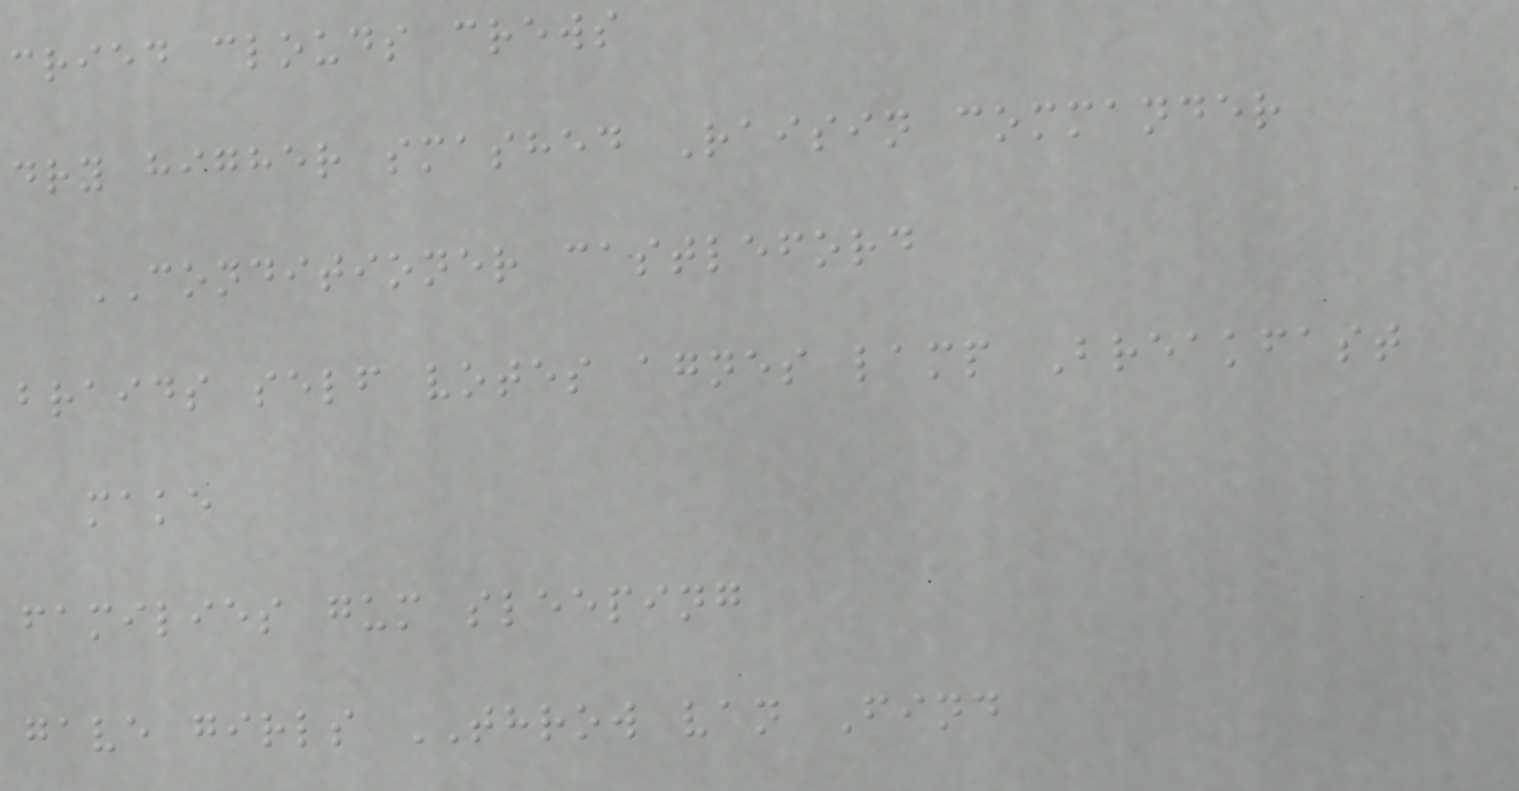cried clouds crews
dry higher smashed Raisin commander
CONDITIONER castleford
braids self votes agnes lamp Breakfast
make
families gum sleeping
gave girls THROW van Find
